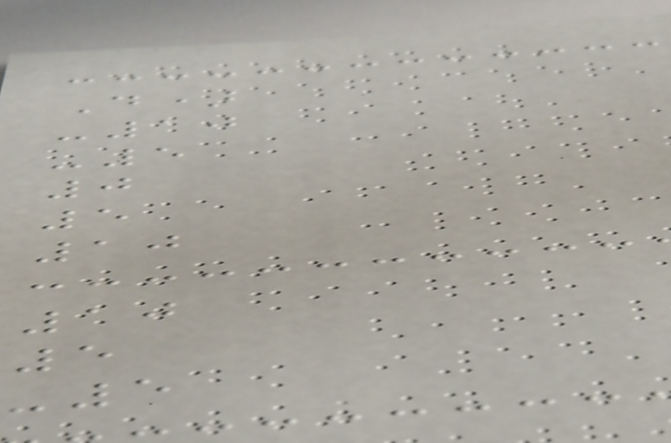D)
-10
-5
0
5
10
10
5
-5
